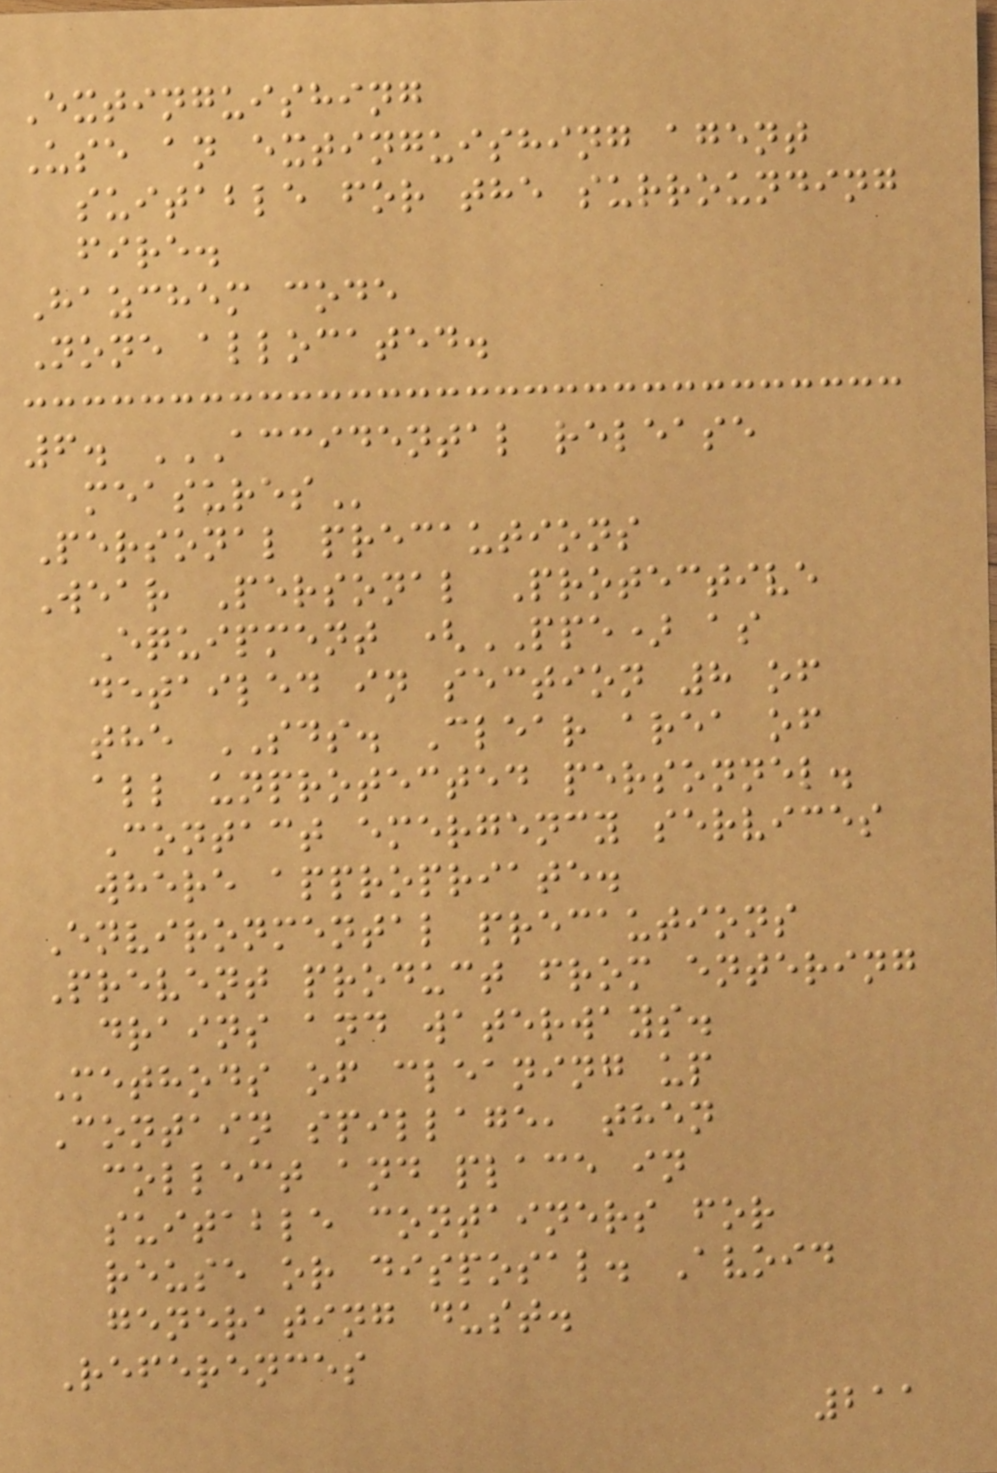Extinguishing
Use an extinguishing agent
suitable for the surrounding
fire.
Hazchem code
None allocated.
6. ACCIDENTAL RELEASE
MEASURES
Personal precautions
Wear Personal Protective
Equipment (PPE) as
detailed in section 8 of
the SDS. Clear area of
all unprotected personnel.
Contact emergency services
where appropriate.
Environmental precautions
Prevent product from entering
drains and waterways.
Methods of cleaning up
Contain spillage, then
collect and place in
suitable containers for
reuse or disposal. Avoid
generating dust.
References
211
